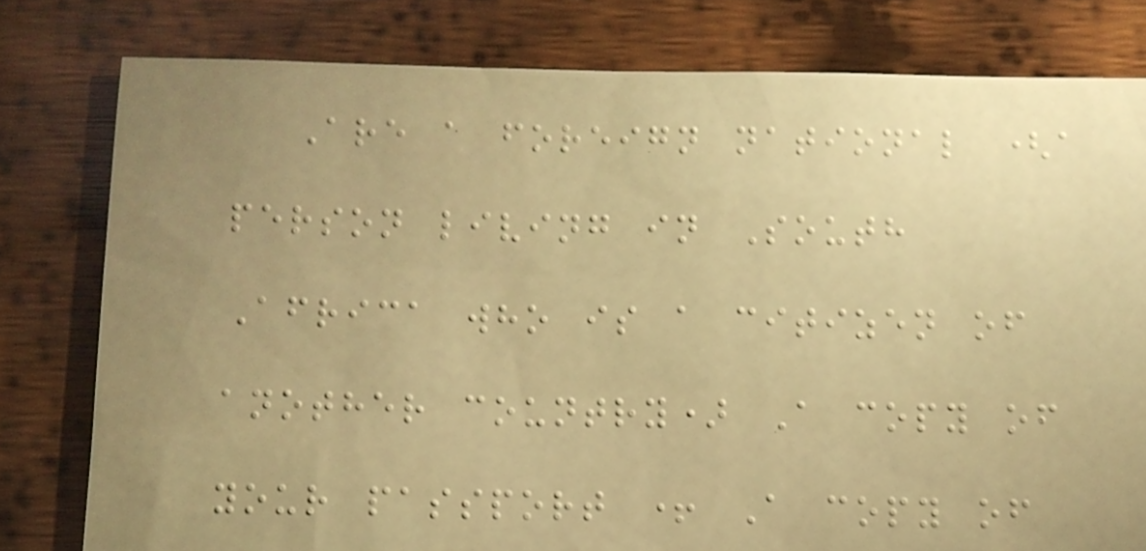Are a foreign national (a
person living in South
Africa who is a citizen of
another country) A copy of
your passport + A copy of
